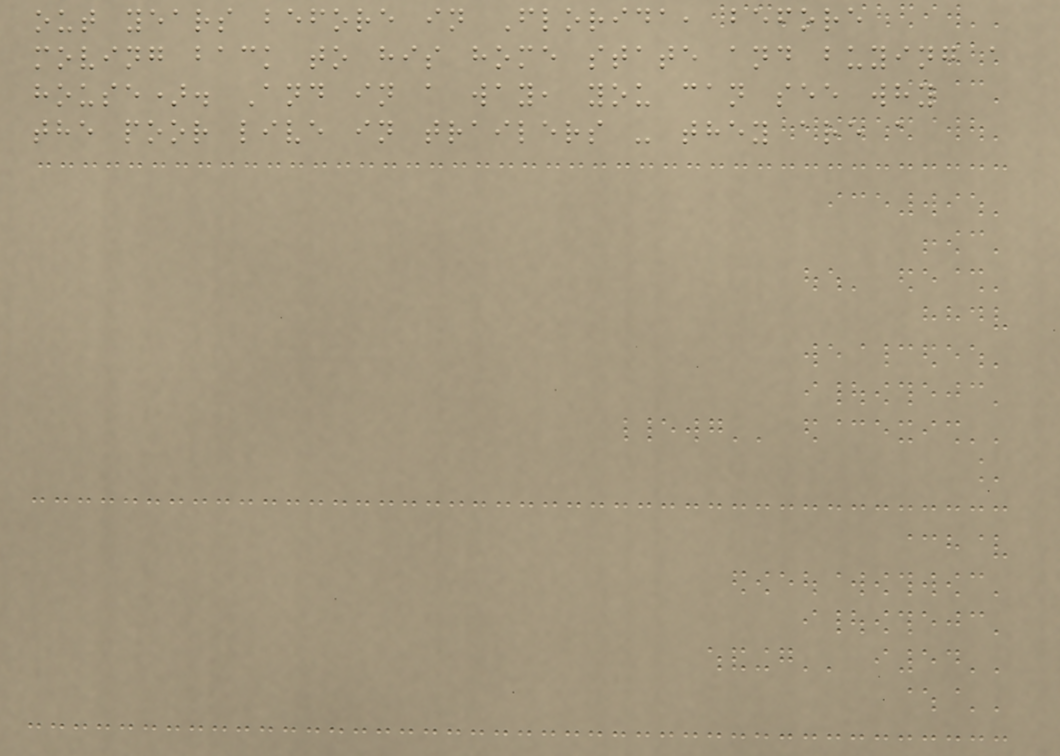out years before in Florida, before
moving back to his home state and buying a
house). And in a way, you can see why
the poor live in trailers - they are a
